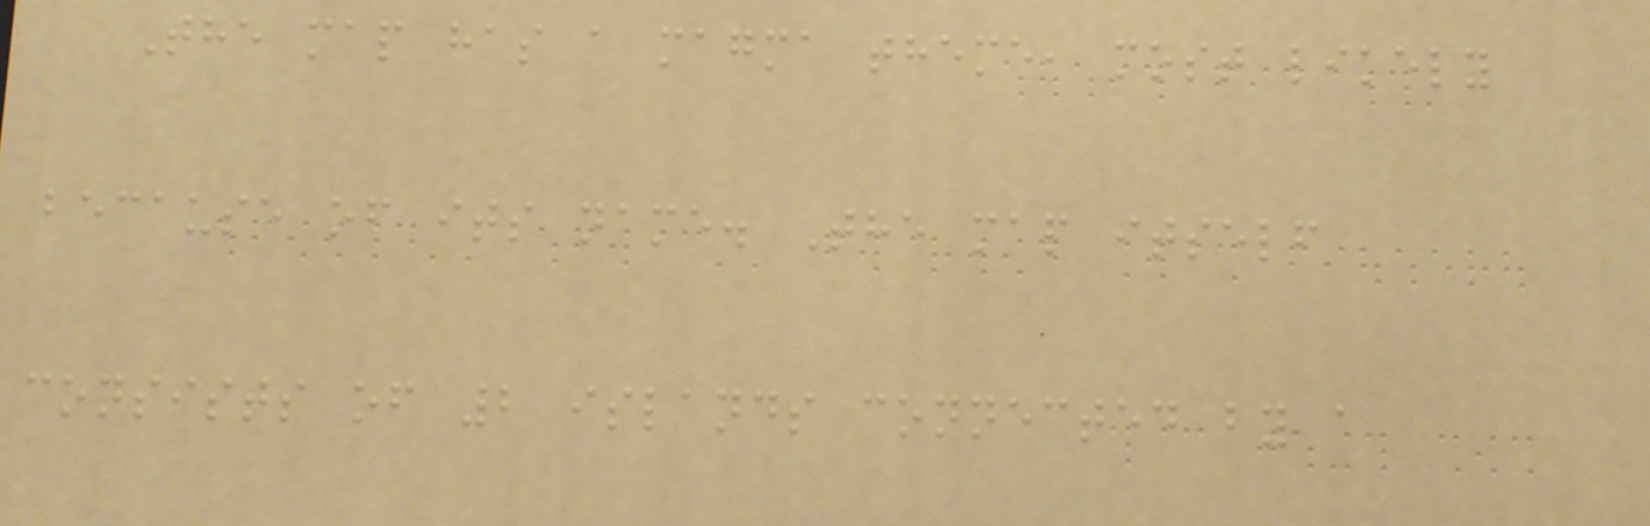The map has a magma theme, most likely
because of its name. The map itself
consists of 2 islands connected by a
